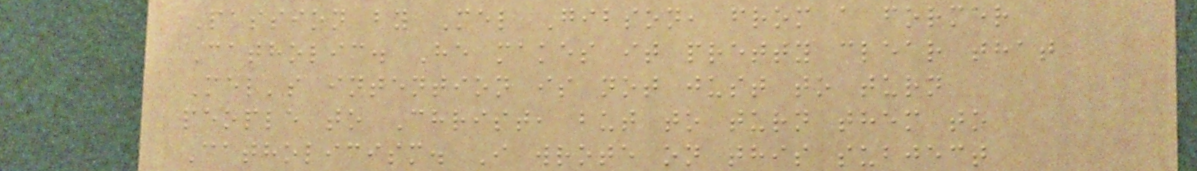Passion by Mel Gibson, from a former
Catholic. He makes it pretty clear that
Mel's intention is not just to turn
people to Christ, but to turn them to
Catholicism. I wrote on this subject
